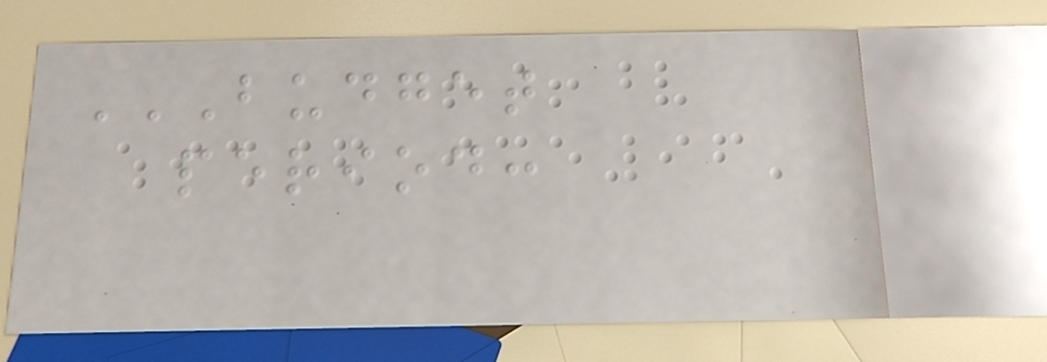BUDGET
PERIOD:
